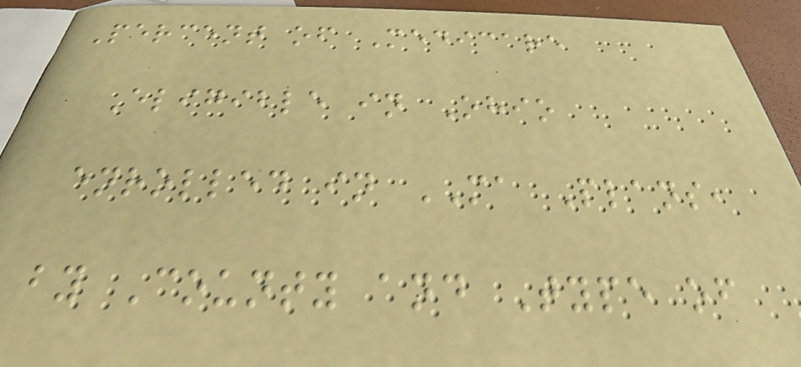Percent of Medicare
Eligible in Ohio
enrolled in MA Plans,
by County and Type of
